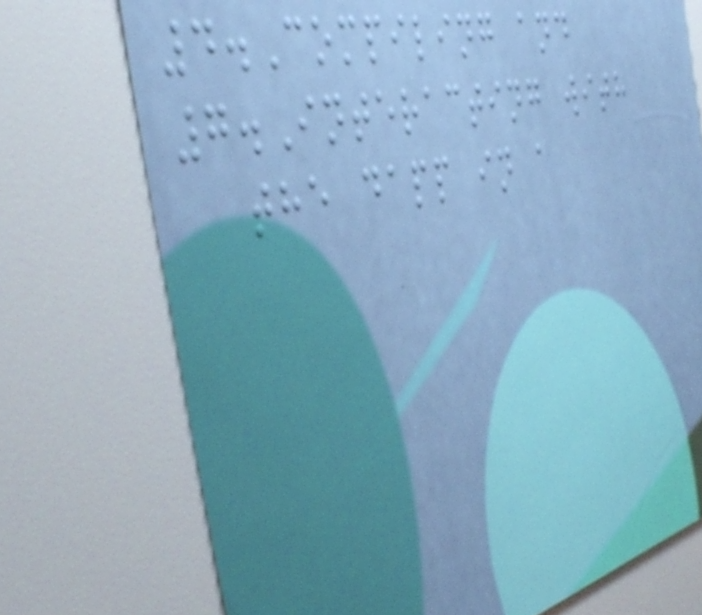4.Compiling and
7.Interacting with
the dapp in a
